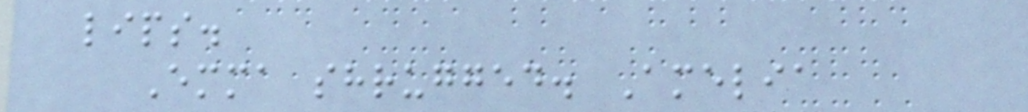lips.
Emma shrugged. Amelia
